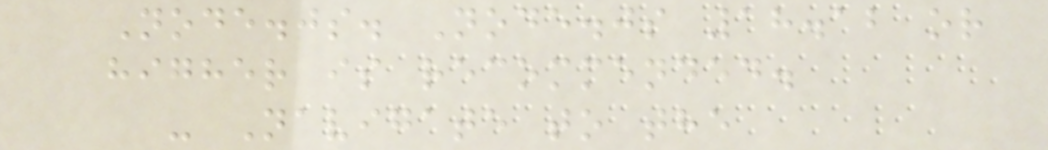Node.js. Node.js 18.12 or
higher is recommended.
- Navigate to the
